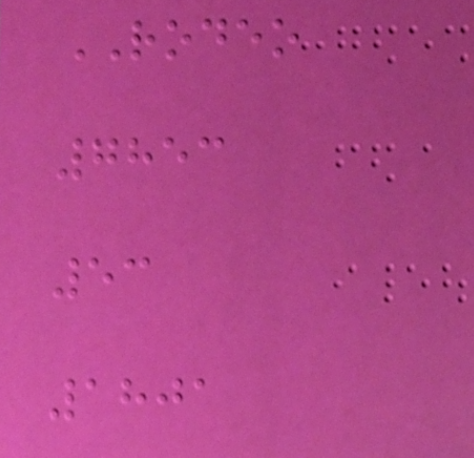RODEO
7853
53
1801
